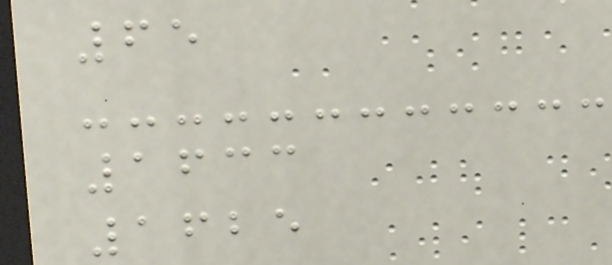65
1633
1625
